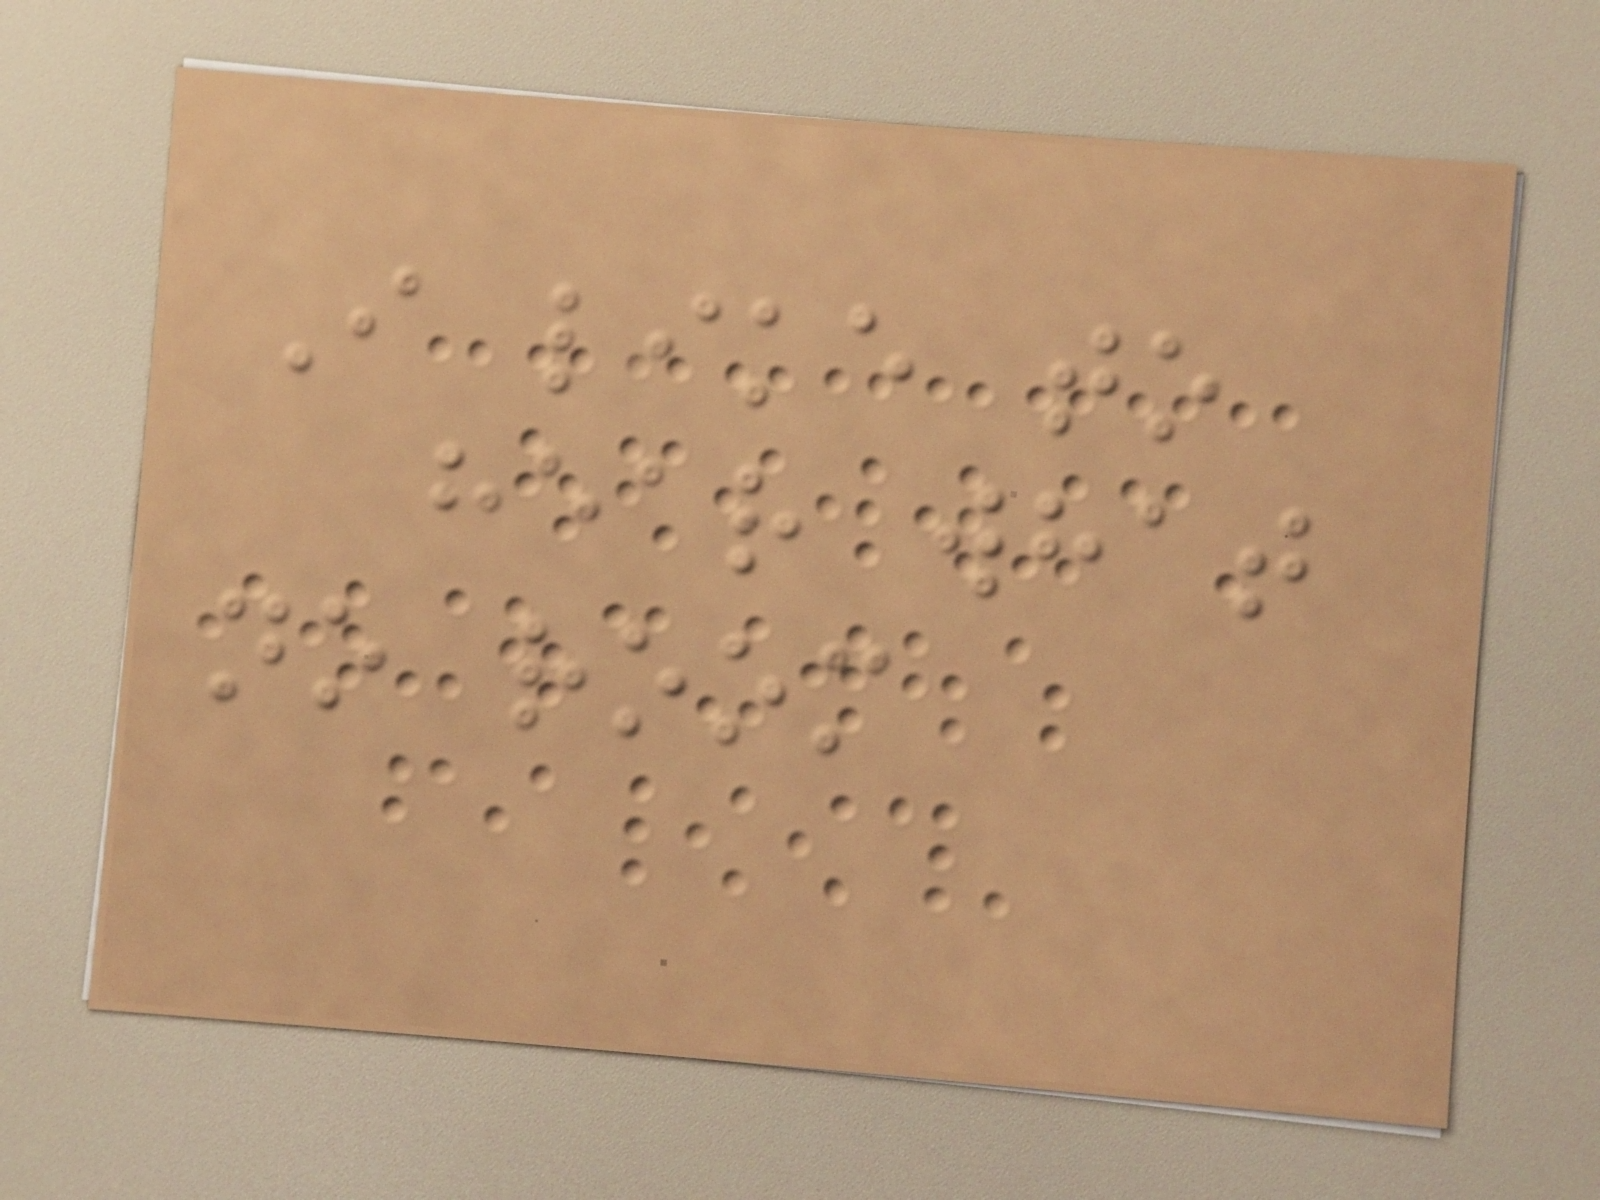I like to
hear what
no room
